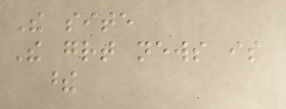The site
The great news is
these
